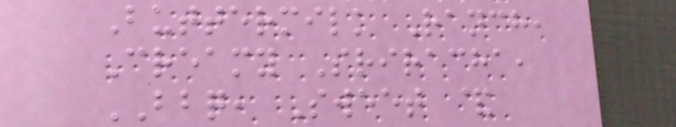Buttermilk Ranch,
Creamy Sriracha,
BBQ, Sweet &
